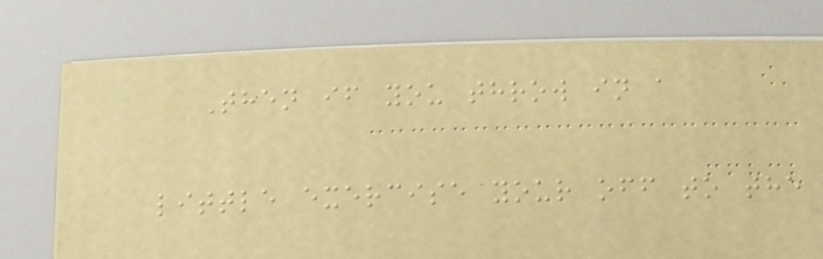Then if you throw in a
little exercise your off to the
